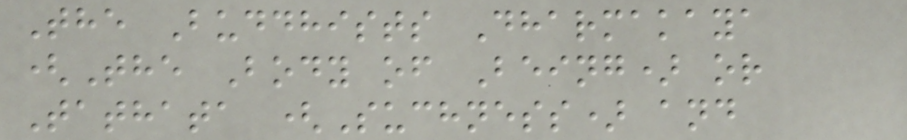The Buddhists Dharmakaya
(The Body of Being) or
Tathata (Suchness) and
